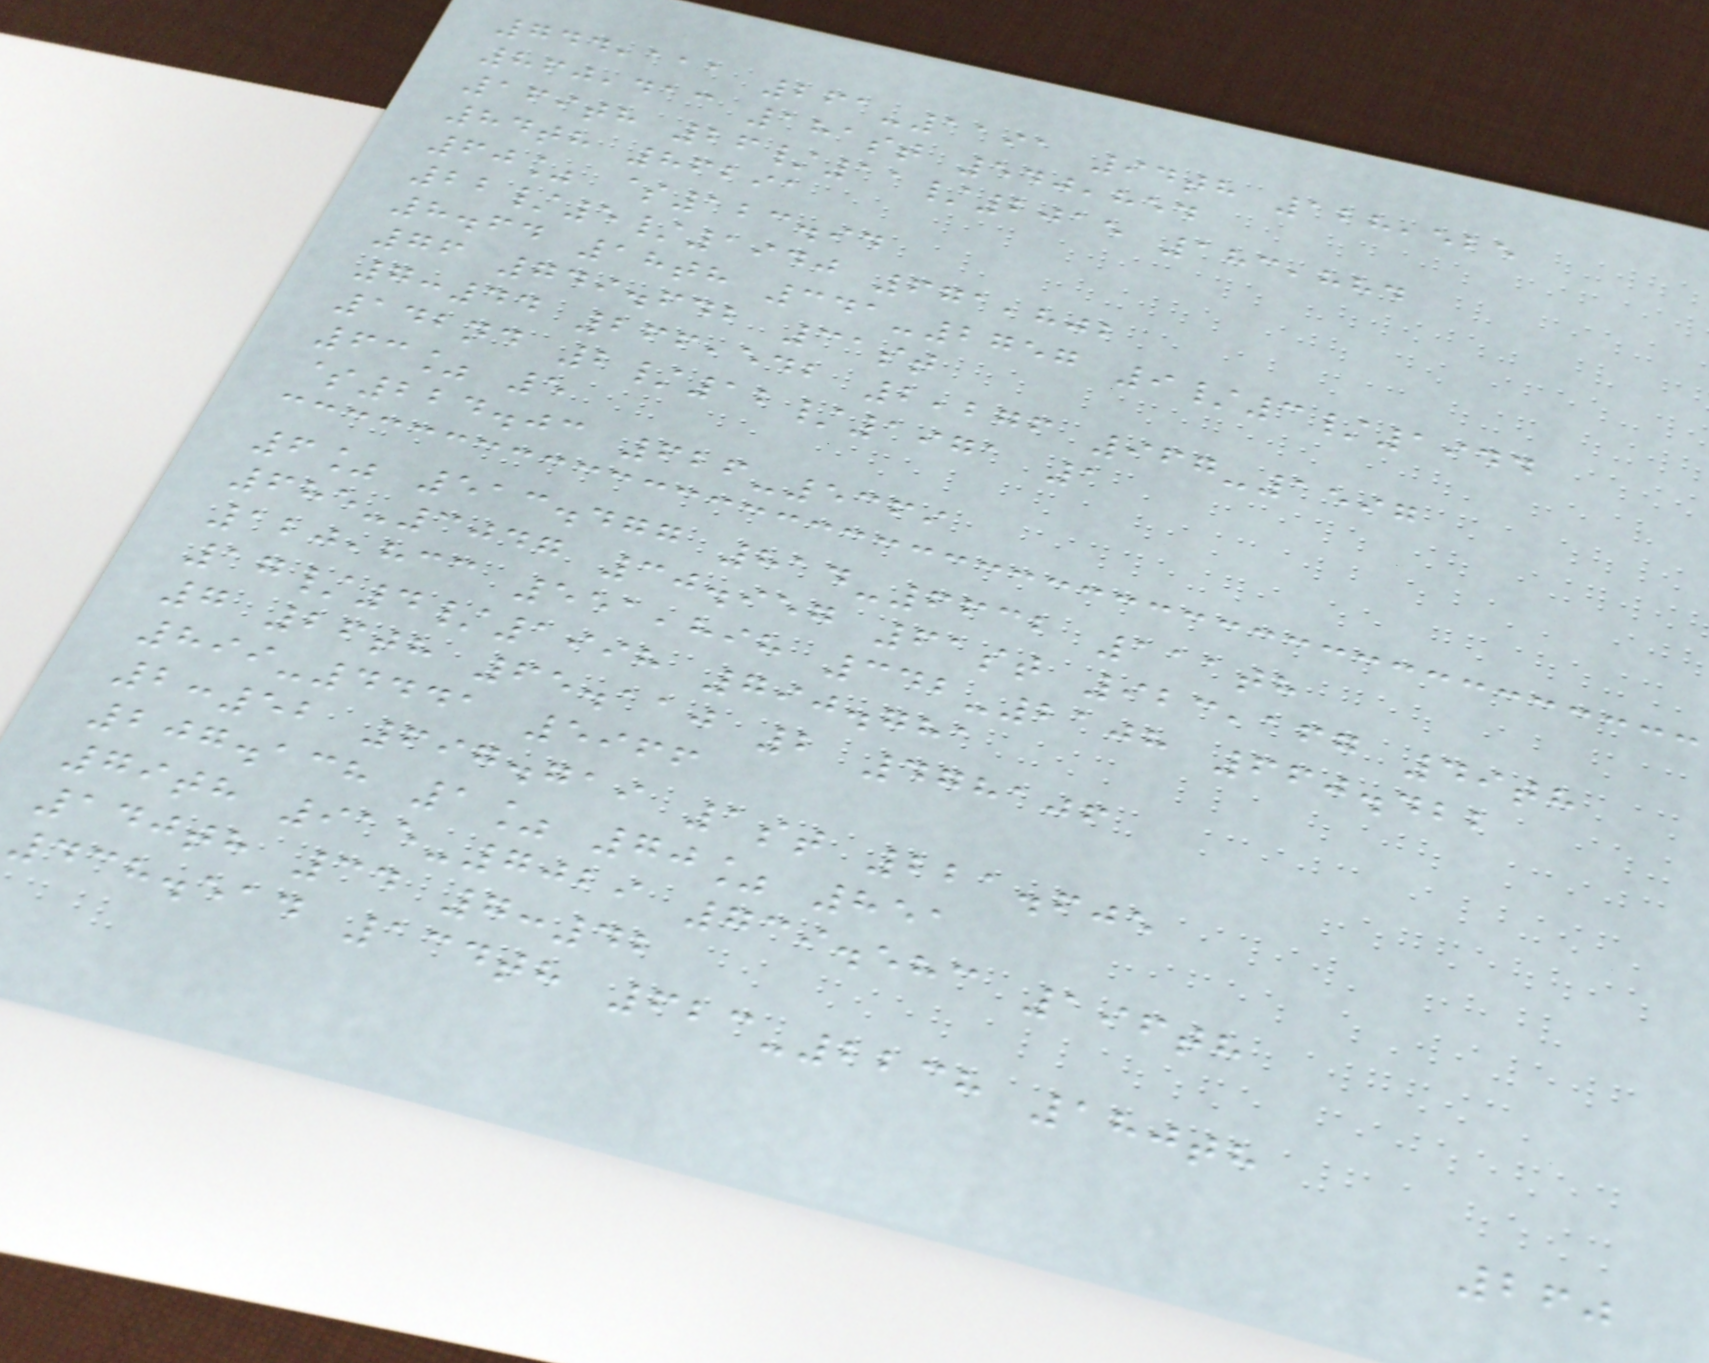744,111 261-1191 94th 128,525
860,413 181st 540,854
169th 26/11/2015 183,884
84th 86291
60% $123.94
22/5/1940 671,802
8.64 18th 341-2757 9/3/1944
76 749.642 31st
7:44 266,542 2,276 967-1597
142nd 2/12/1971 1
63% 5
$224.03 626-5369
6% 513.477 814-6632 111th
685-3047 30.957 61st 923,167 49th
120,833 551,898 342-2108 660.422
17/4/1998 790.781
7 26th 65.110 2 478106
899-4441 5966
2:52 697.719 1st 221.605
207.138 1% 70% 851
79th 915-7029 739.583 196th
140th 34 7:42
438.514 134th 623-2238 180th
260
